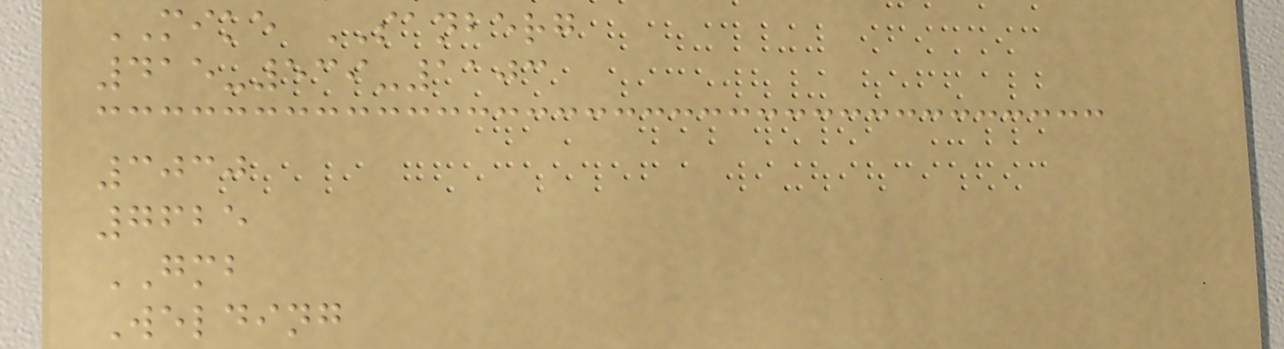MIKE SANBERG
415-539-1103
3030
7625
GMB
Welding
